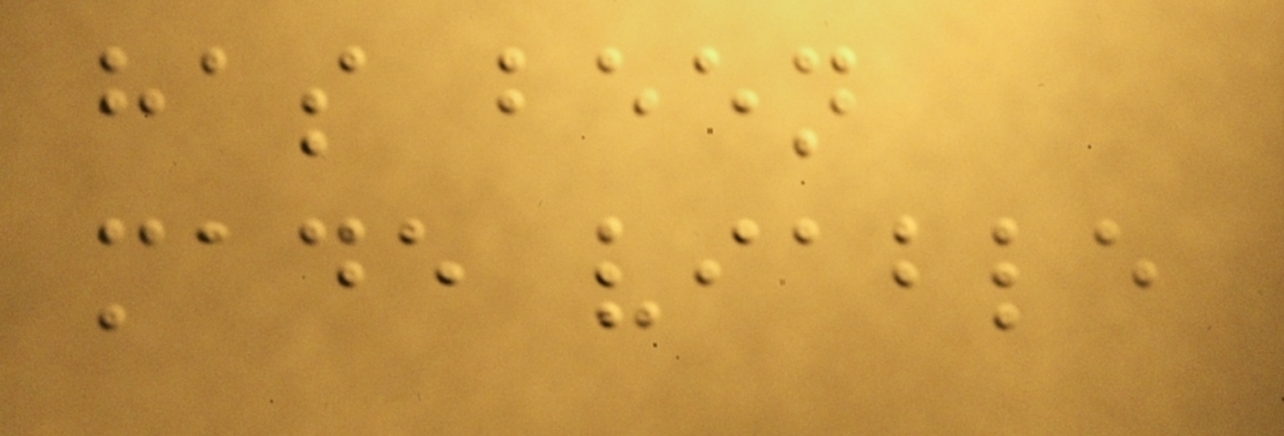has been
made viable
